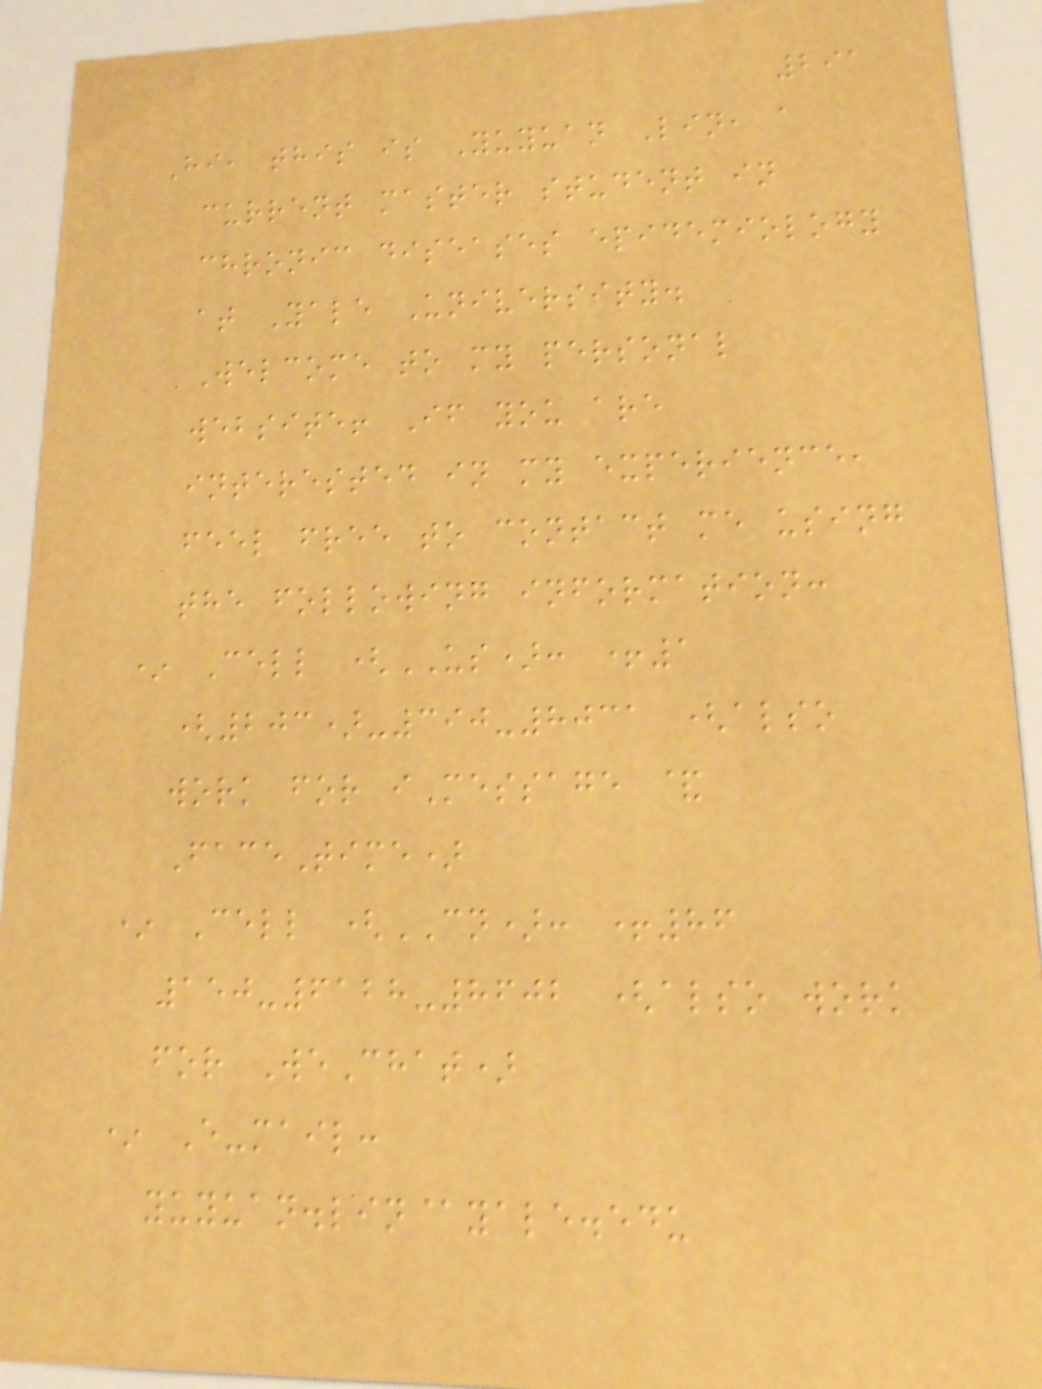291
Hi, this is Yuyuan Lin, a
current master student in
chronic diseases epidemiology
at Yale University.
Welcome to my personal
website! If you are
interested in my experience,
feel free to contact me using
the following information:
* Cell (US): +1
(203)-390-8031 (also
work for iMessage &
FaceTime)
* Cell (CN): +86
150-6128-8602 (also work
for WeChat)
* E-mail:
yuyuan.lin@yale.edu
